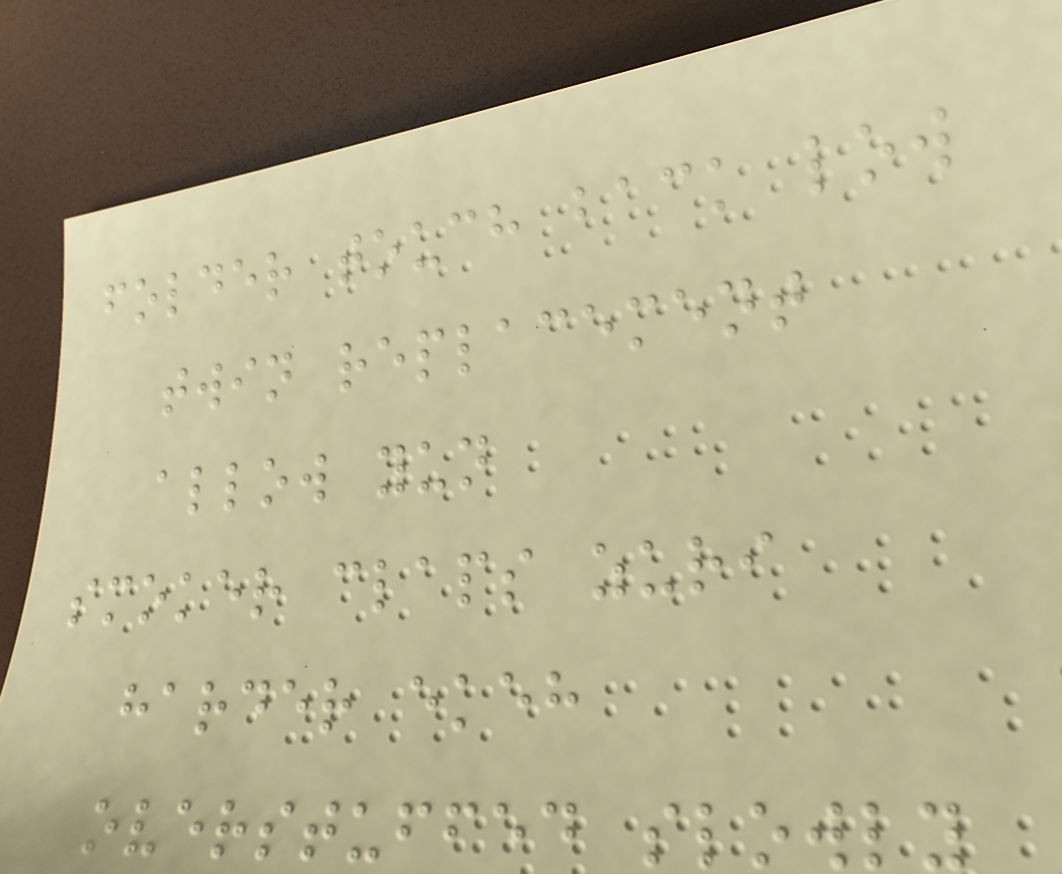folder touch back low
twin replacement
allow yun
smoker claps zuri
harder ekeh
overstuffed slowly
